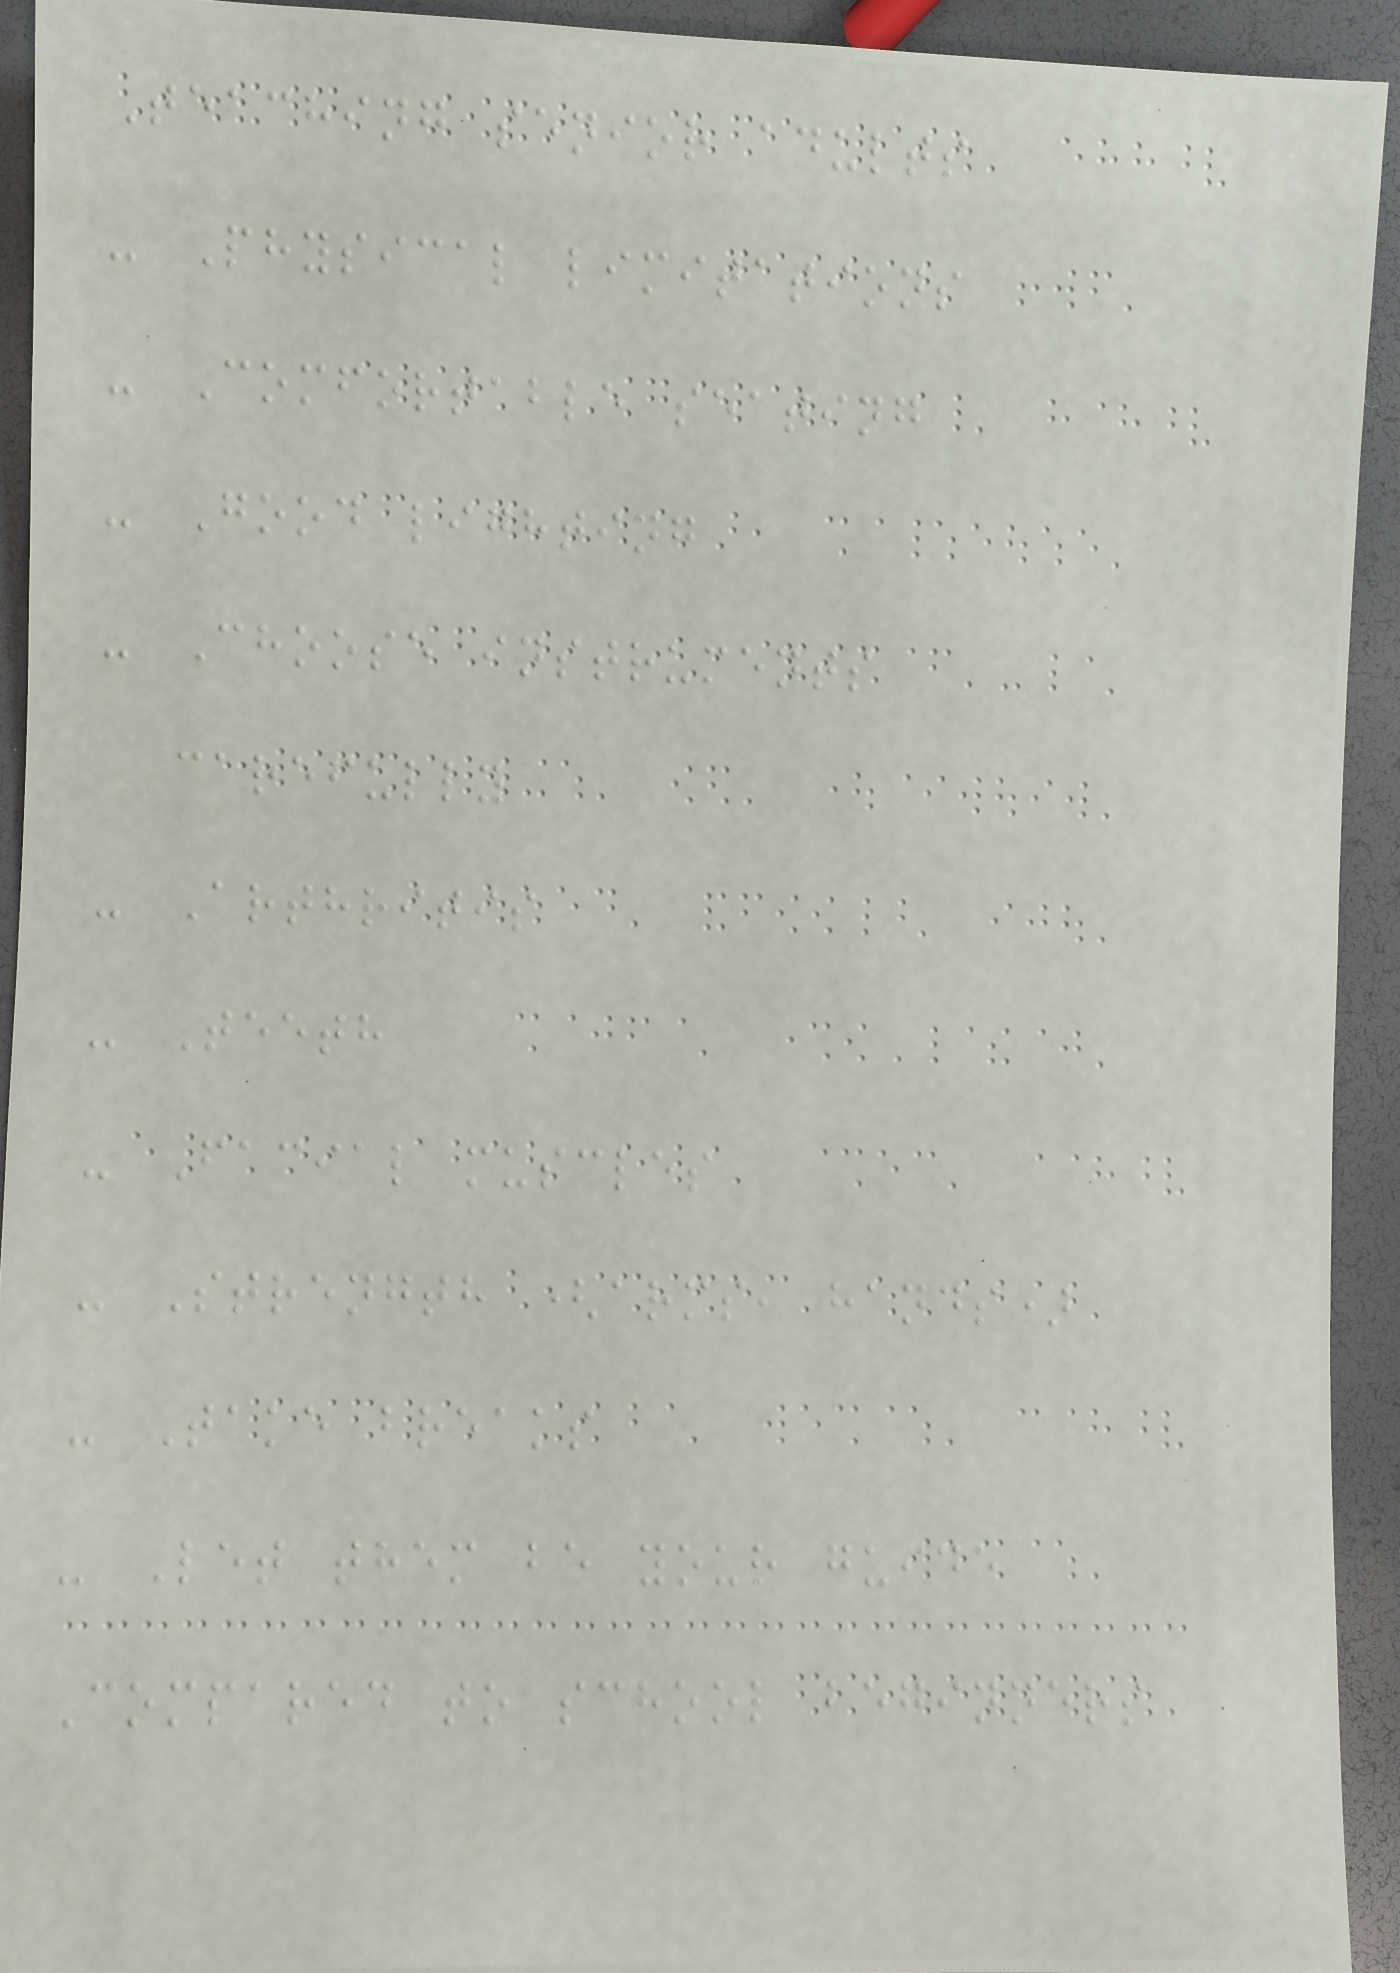Teaching senior adults
- Physical limitations
- Comfortable seating
- Good lighting
- Choose instruments
carefully
- Arthritis
- Teeth
- Facial muscles
- Strength (arms, hands)
- Take breaks
- Let them be your guide
Compared to school beginners
